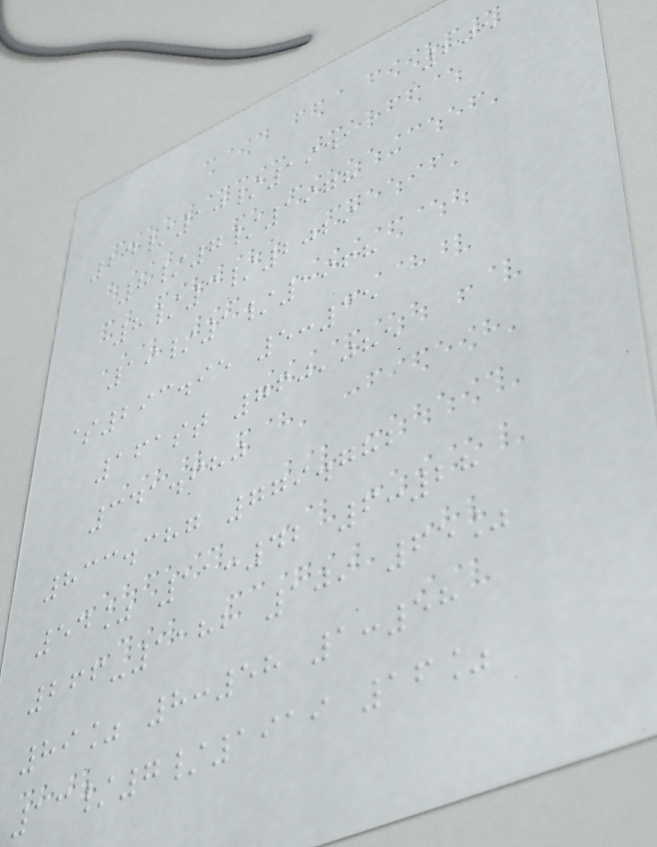205
24/10/1941
8/7/1978
8/3/2029
19/1/1968
$293.95 5:35
161st 760,085
341.680
833.387 779.782
54% 11:42 6:28
266-1182 109 65%
89% 8:58 1:58
13/7/1919 16%
